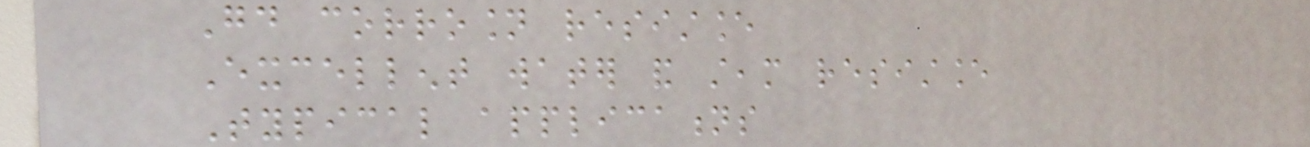Good corrosion resistance
Excellent water and steam resistance
Typical applications
